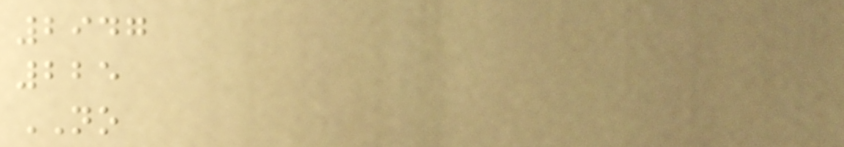2947
225
NO
